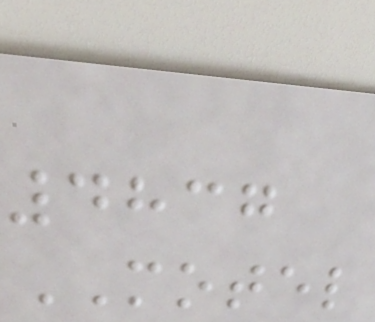4837
MOTEL
